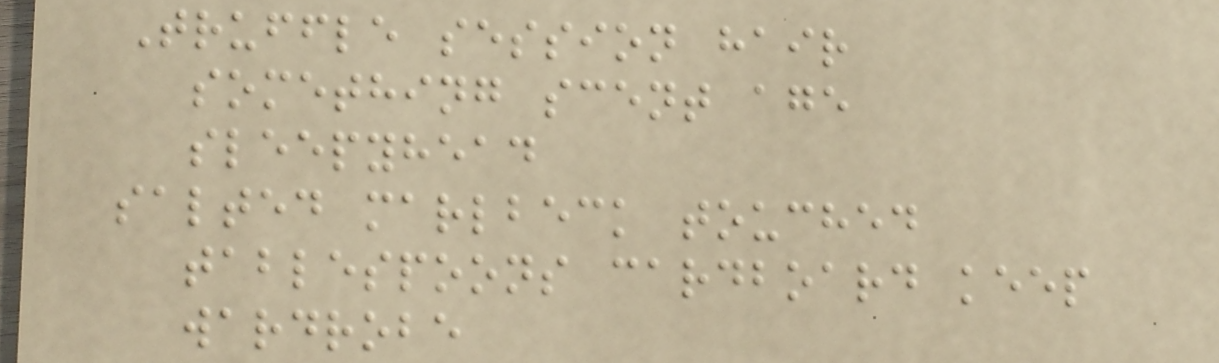Truffle session hair
something scent age
sleepyhead
salted marlbeck touched
tablespoons cardboard keep
wardrobe
